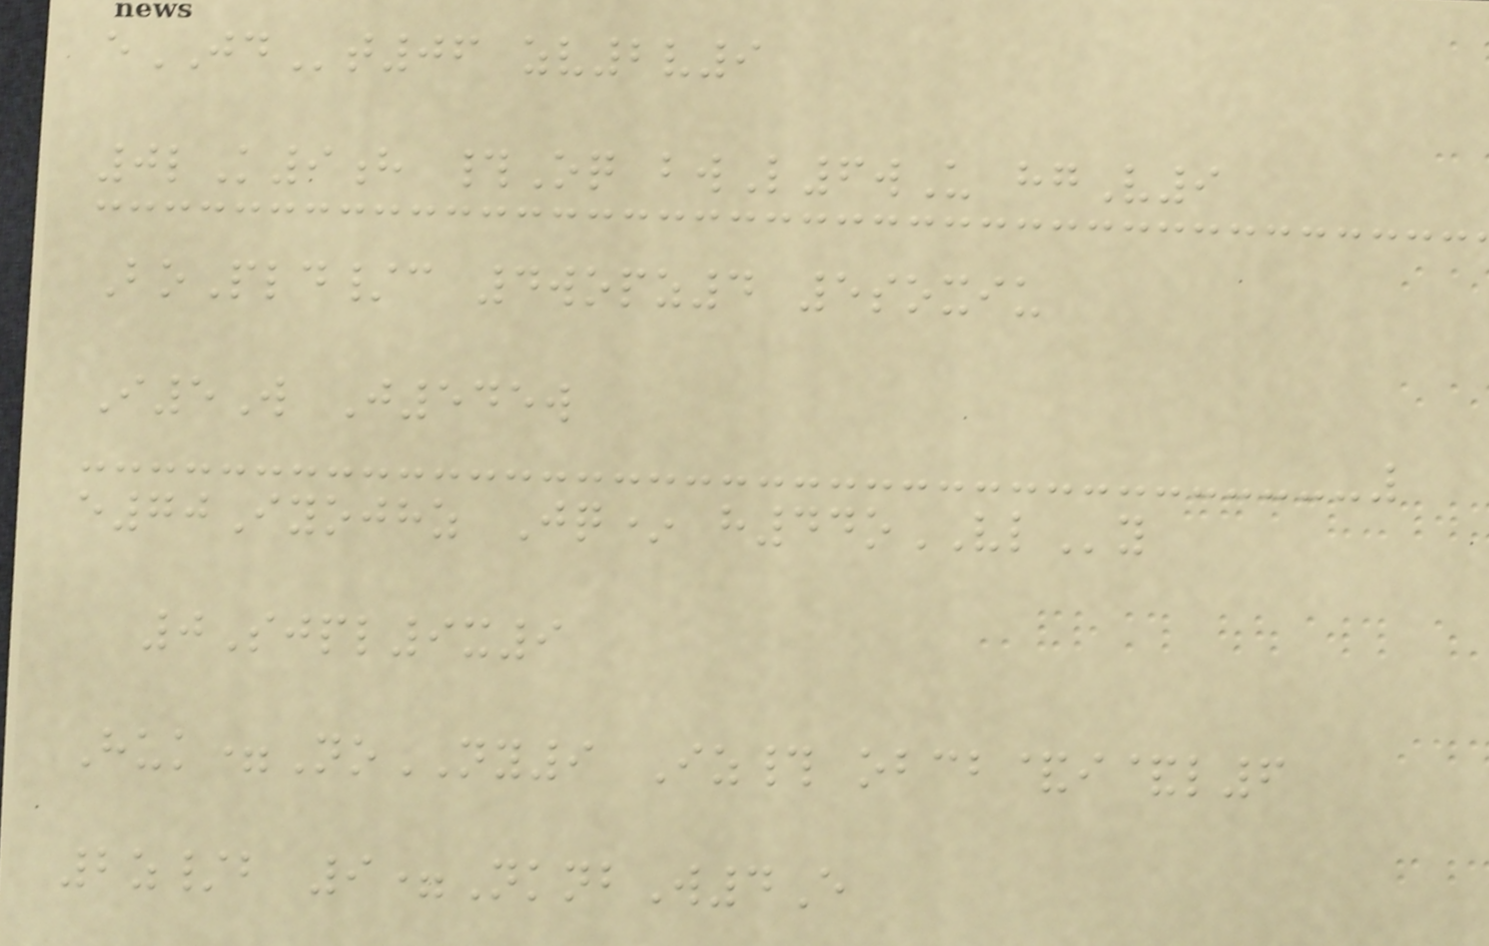eJDt06 zv2v9
0lK9h #Oq bwL6wU hgV9
BoPld/c 4wopz4 5soxiu
I5W J545w
e70Iyojhz Jq* h44oVLy
0Sjpl9x9
Huk=NoNY9 Iz# obcb&i&l6
2z/b 9=NknbW4E
